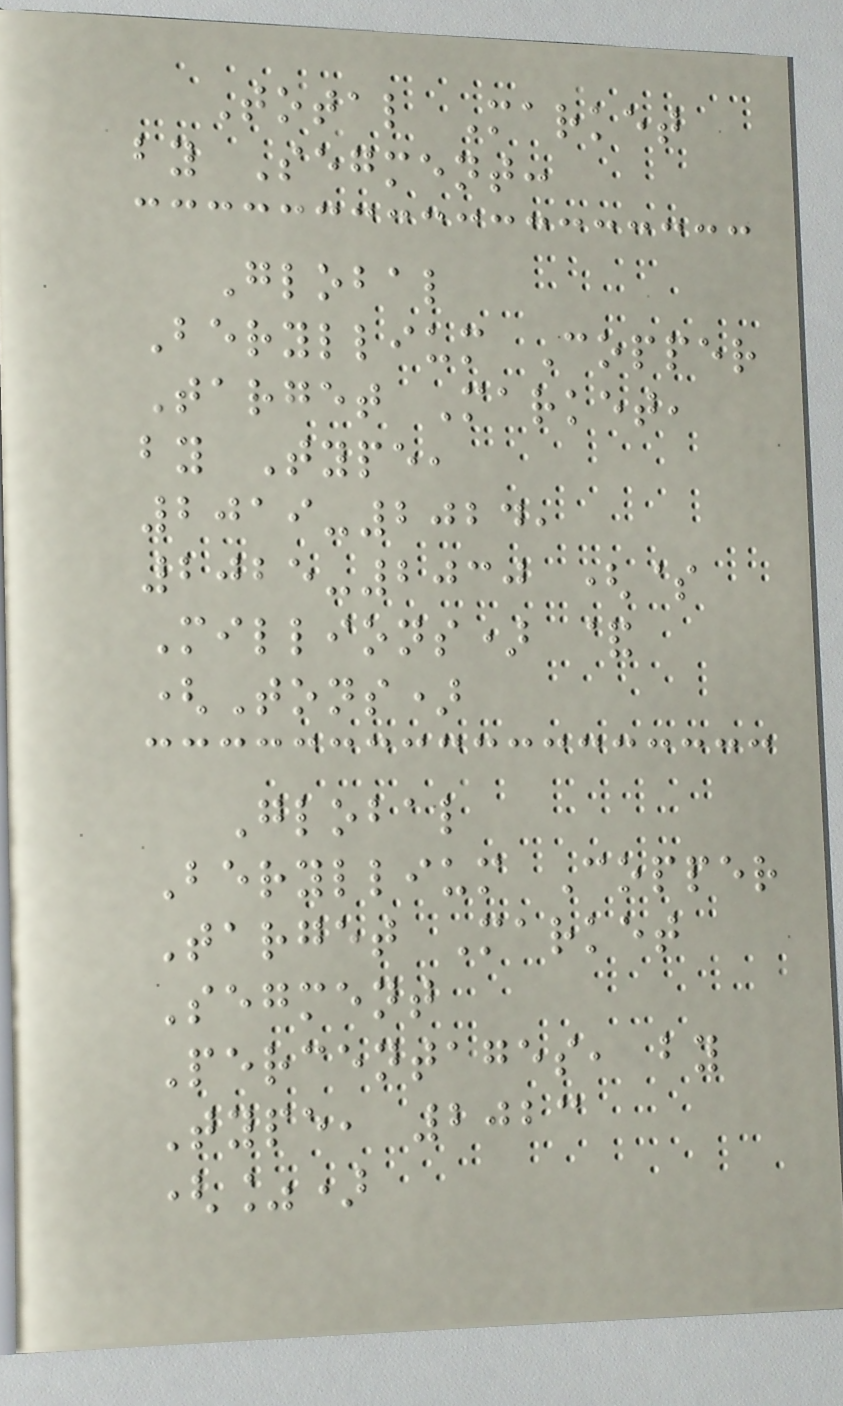Total Market
by Segment:
Global
Beryllium Copper
Target Market,
by Type,
2019-2024,
2025-2030 ($
Millions) &
(Tons)
Global
Beryllium Copper
Target Market
Segment
Percentages, by
Type, 2023
(%)
